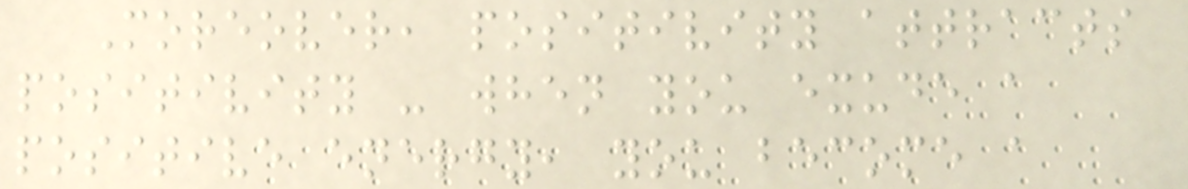Moreover, positivity attracts
positivity - when you exude a
positive energy, you become a
